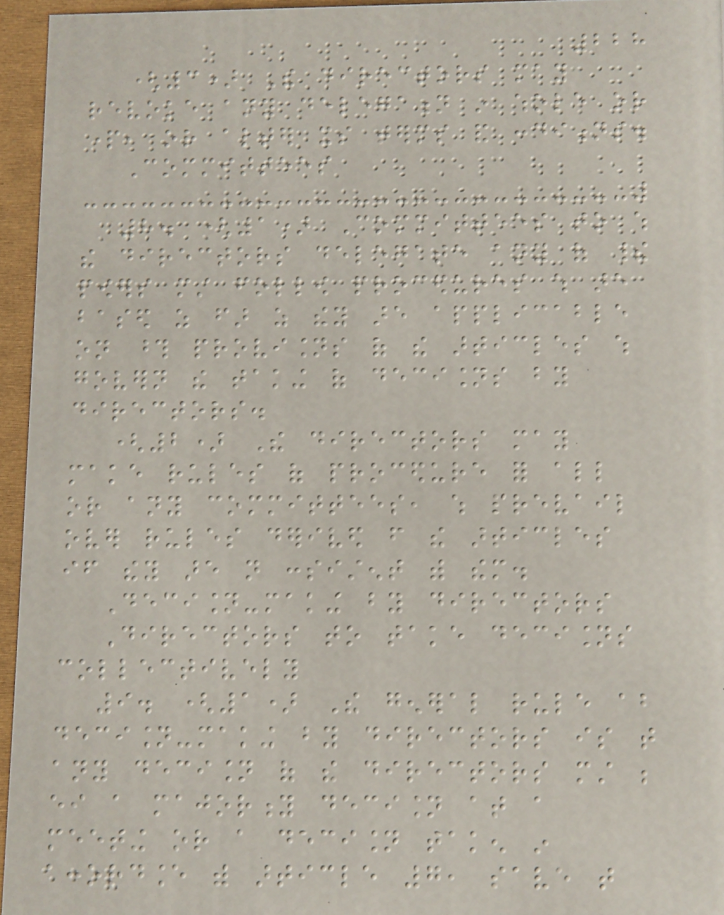228
(3) The directors may
revoke any delegation in whole or
part, or alter its terms and conditions.
Committees
8. (1) Committees to which
the directors delegate any of their
powers must follow procedures which are
based as far as they are applicable
on those provisions of the articles which
govern the taking of decisions by
directors.
(2) The directors may
make rules of procedure for all
or any committees, which prevail
over rules derived from the articles
if they are not consistent with them.
Decision-making by directors
Directors to take decisions
collectively
9. (1) The general rule about
decision-making by directors is that
any decision of the directors must be
either a majority decision at a
meeting or a decision taken in
accordance with article 7, save that
